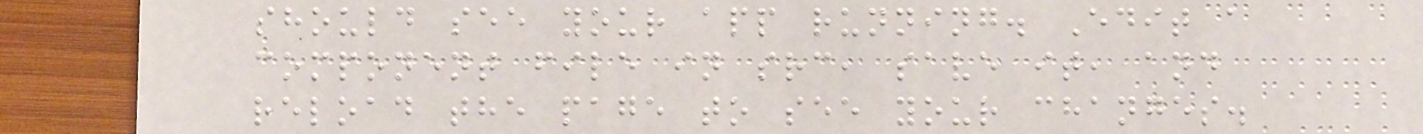should see your app running. Edit a
component file in src, save it, and
reload the page to see your changes.
